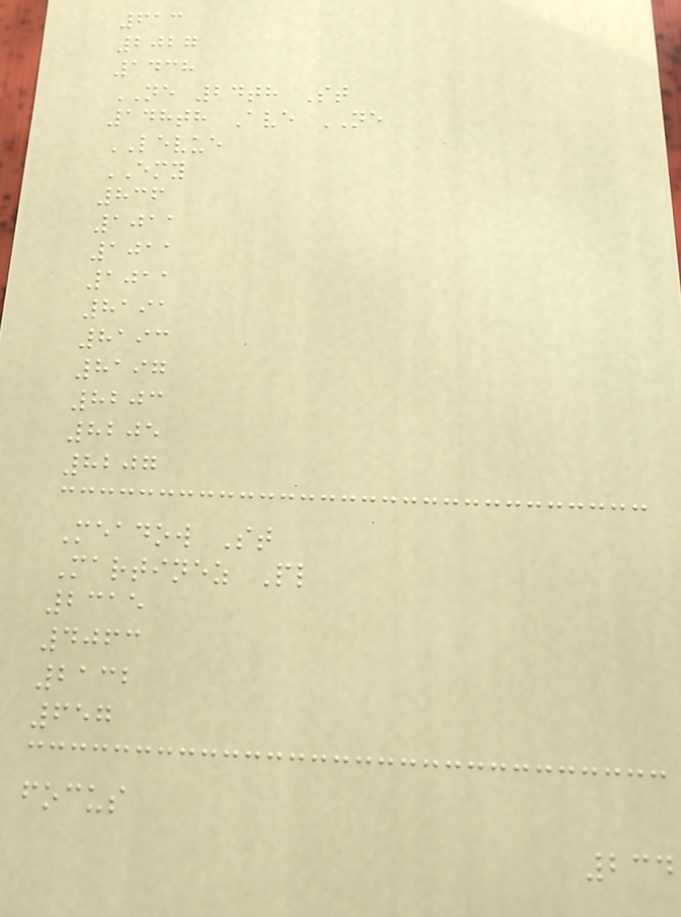613
2027
1438
NE 24th St
148th Ave NE
LEVUE
EMY
836
1011
1011
1011
8191
8193
8197
8203
8205
8207
Meadow St
Martinez Pl
2315
4063
2132
657
focus
234
